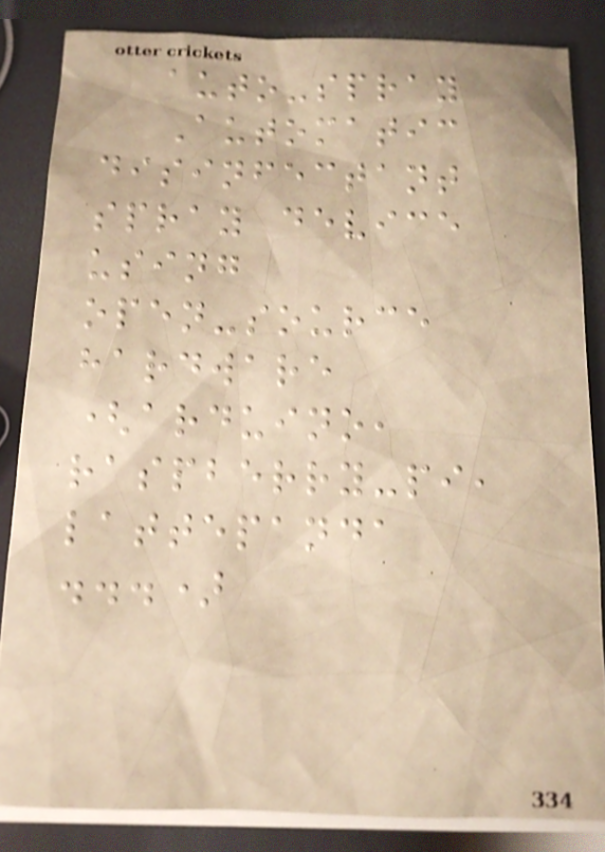auto-spray
Automatic
disinfectant
spray device
using
open-source
hardware
(arduino,
raspberry-pi,
lattepanda
...)
